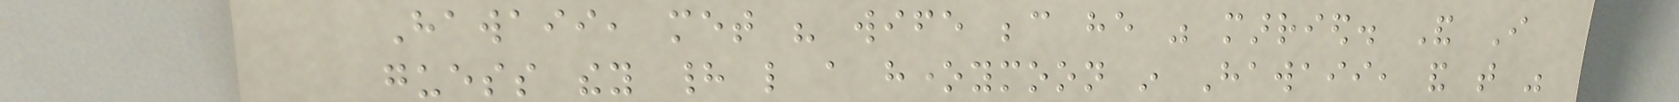Hawaii, met his wife because he was married. And I
guess they had like a honeymoon in Hawaii, and that was
